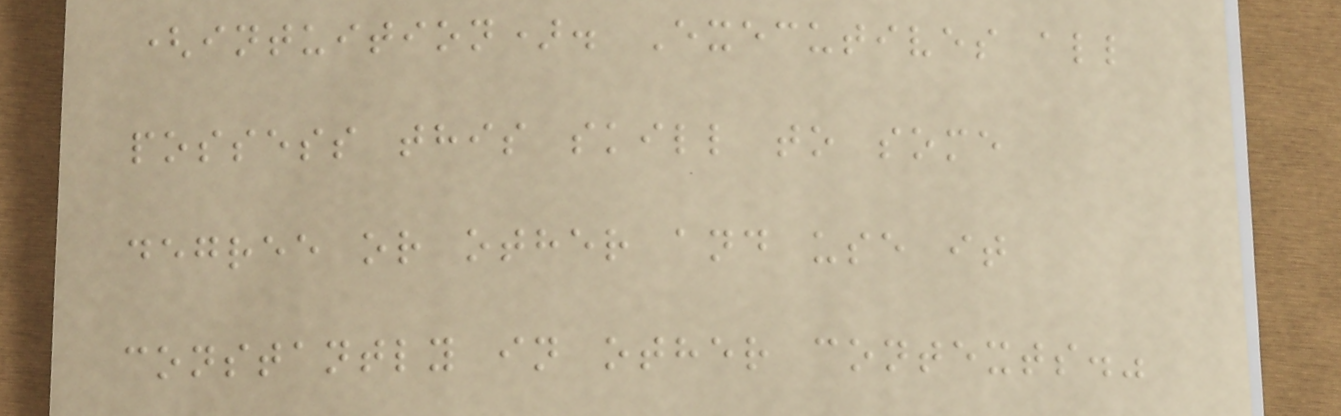(intuition). Executives all
possess this skill to some
degree or other and use it
constantly in other contexts."
